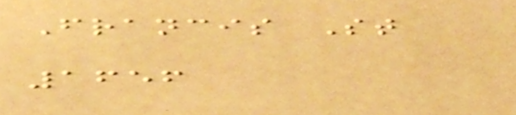Francis St
1656
